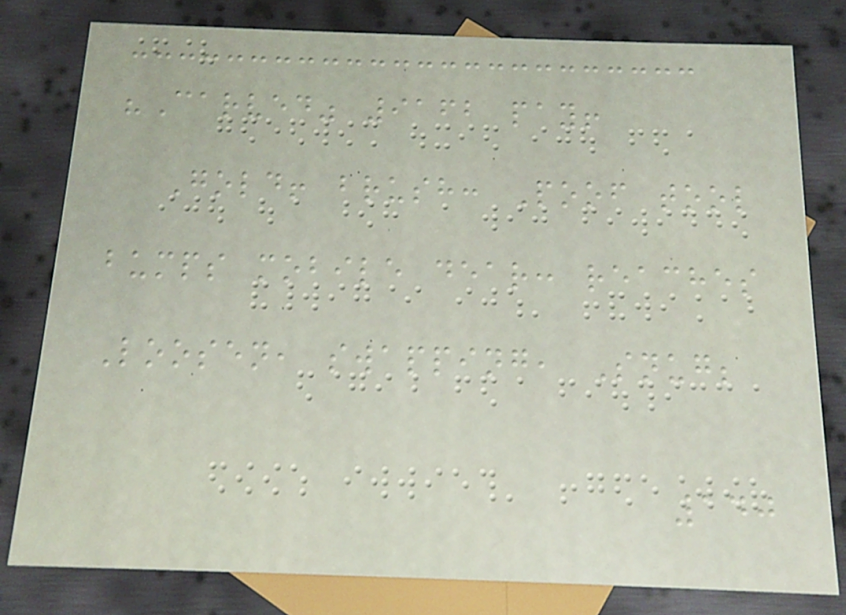"Carved" 9162 pay!
Gold! brush: Poof tool
bumps mobile dear: reaches
Loosen, swapping, Snug;
140
